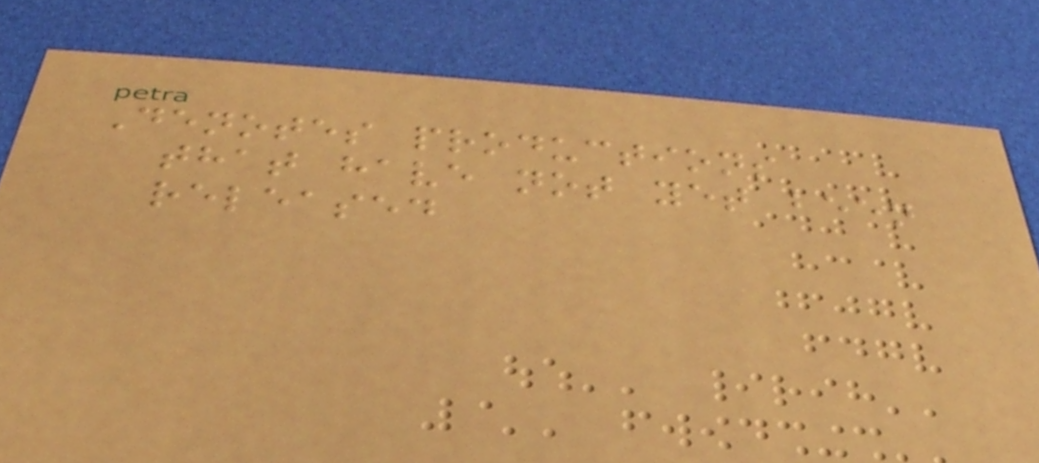Denotes productions
that have not yet been
released
